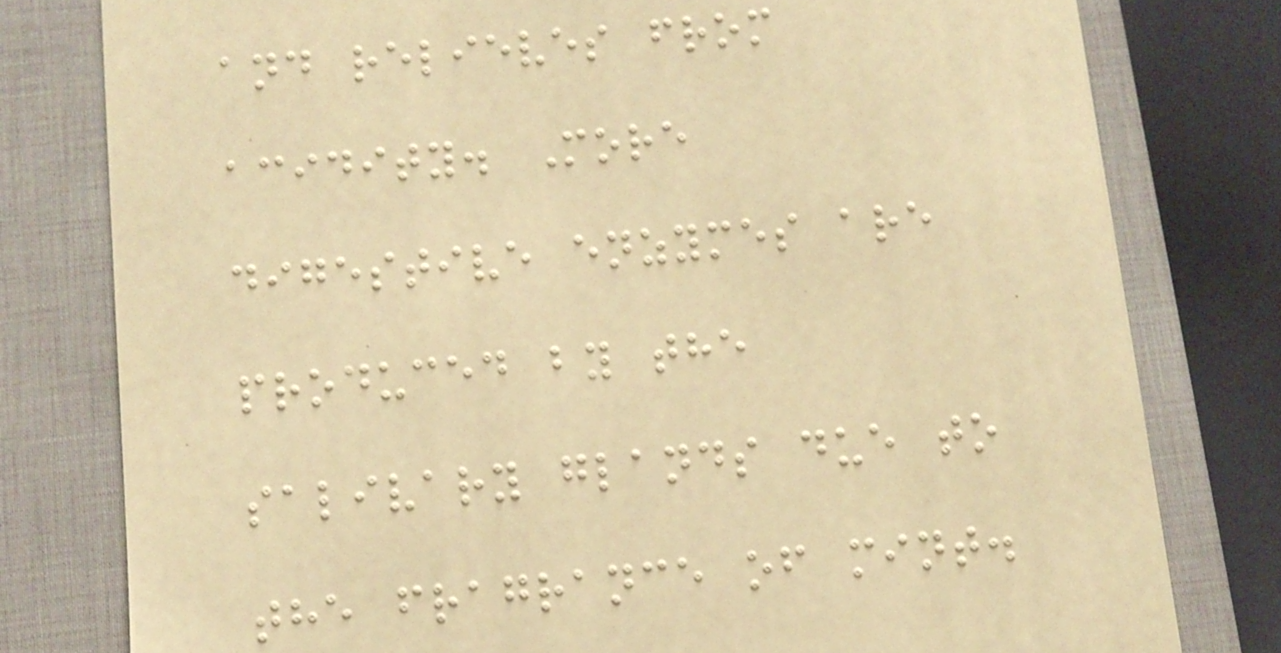and relieves from
acidity. More
digestive enzymes are
produced by the
salivary glands due to
the fragrance of mint.
